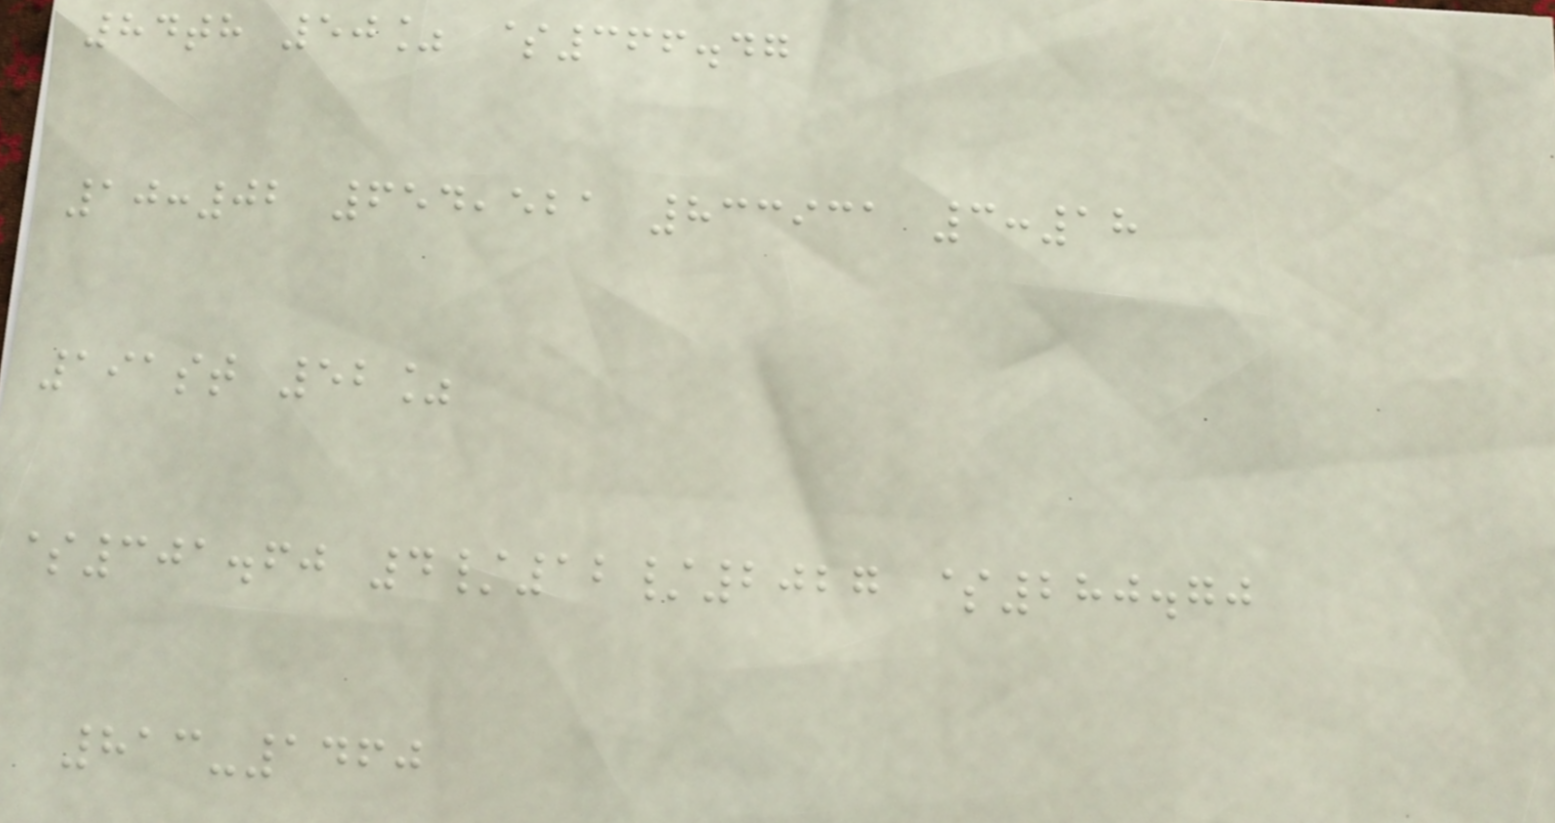84th 50% $366.47
10:02 654,521 833931 3:18
191st 52%
$301.60 4/12/2027 $280.70
813-1460
